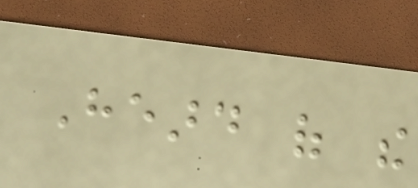Heard of the
